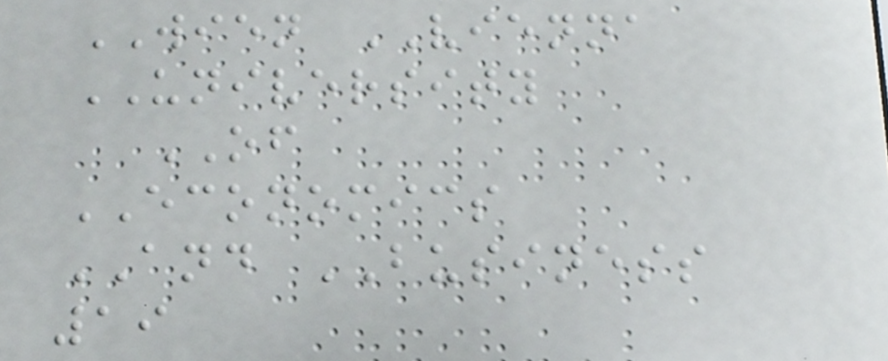WIEN VIENNA
UNIVERSITY
OF
ECONOMICS
AND BUSINESS
19
